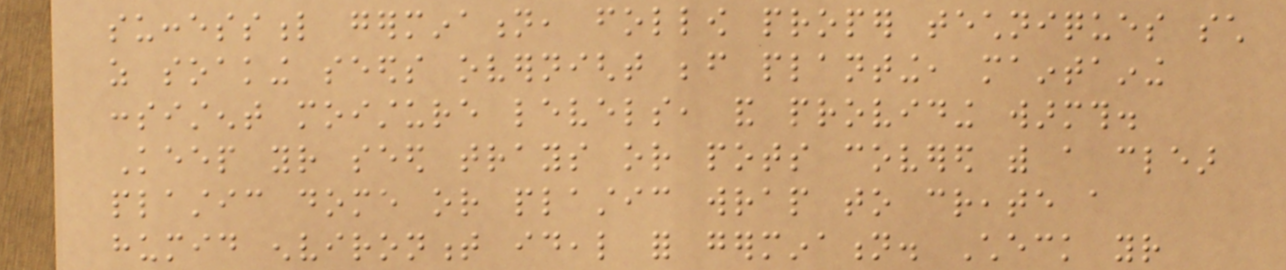successful germination, follow proper techniques such
as soaking seeds overnight before planting, maintaining
consistent moisture levels, and providing warmth.
Keep your seed trays or pots covered with a clear
plastic dome or plastic wrap to create a
humid environment ideal for germination. Check your
